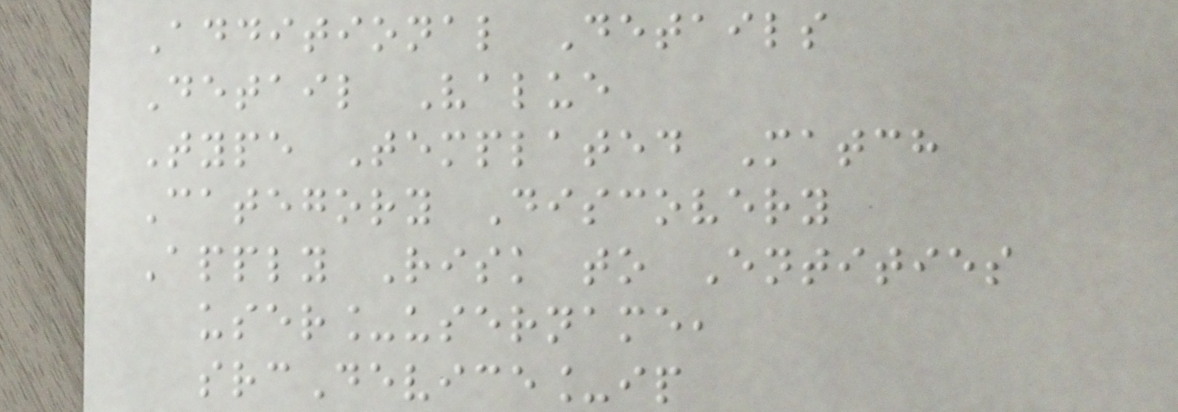Additional Details
Detail Value
Type Templated Match
Category Discovery
Apply Risk to Entities
user_username,
srcDevice_ip
